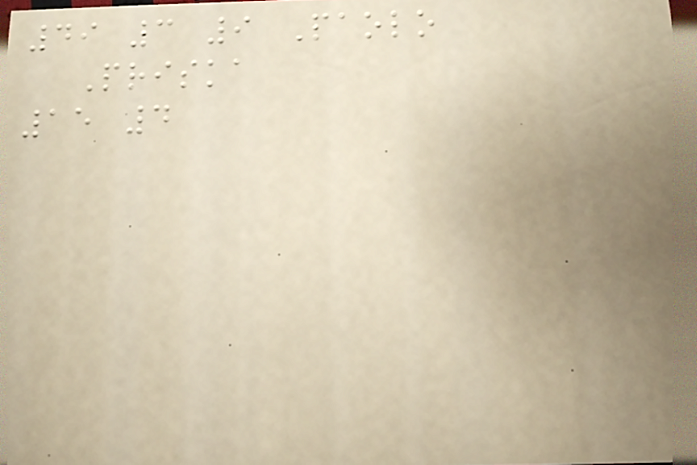49 3 9 Paolo
Priska
15 4
